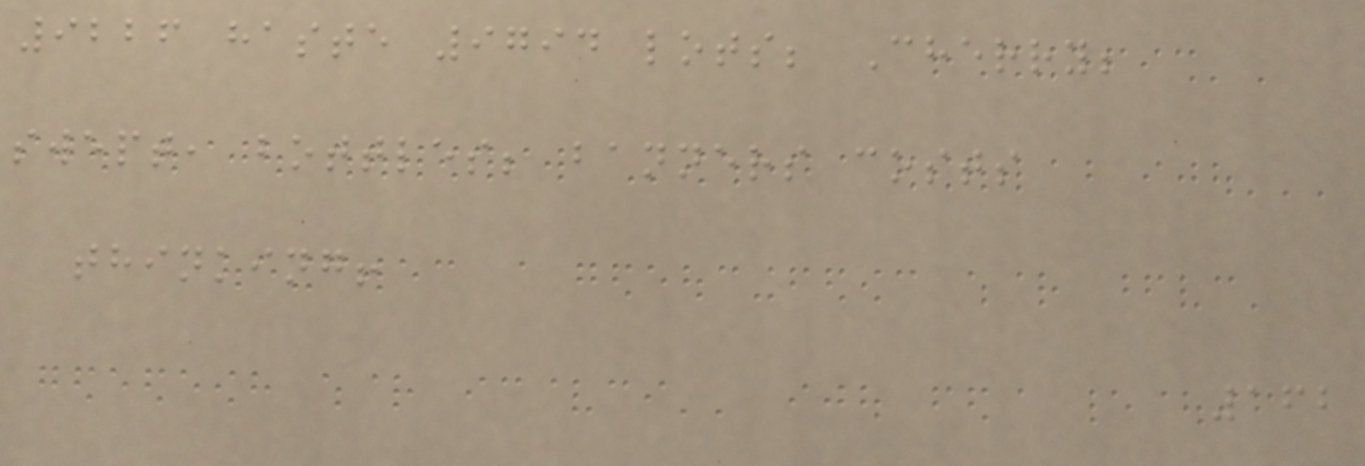9226 haste 9794 lots; Cherry;
swept, bottles; banners costs
thinking!
162
